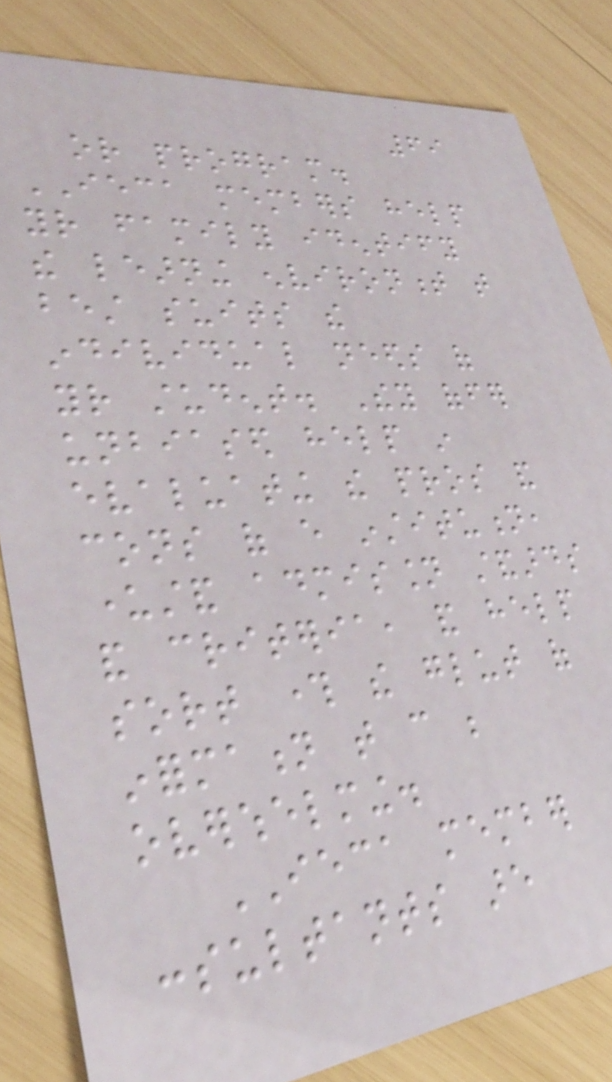69
or program.
IECA members help
your family identify
the learning environment that
best suits the
individual needs of
your student. They offer
unbiased help in
evaluating the pros and
cons of every institution,
understand admission standards
and criteria, and help
sort through the glut of
information that can be
overwhelming.
IECA member
consultants are
